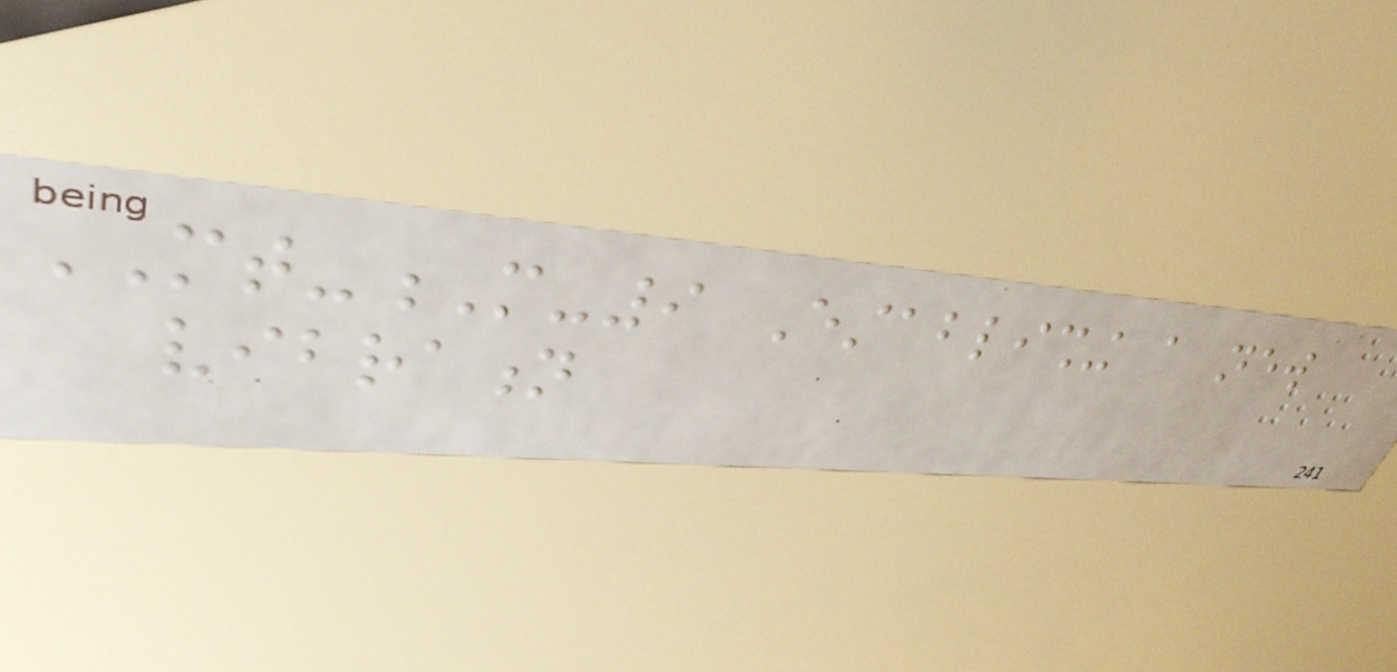MT-M-9 Establishing a new
vibration
